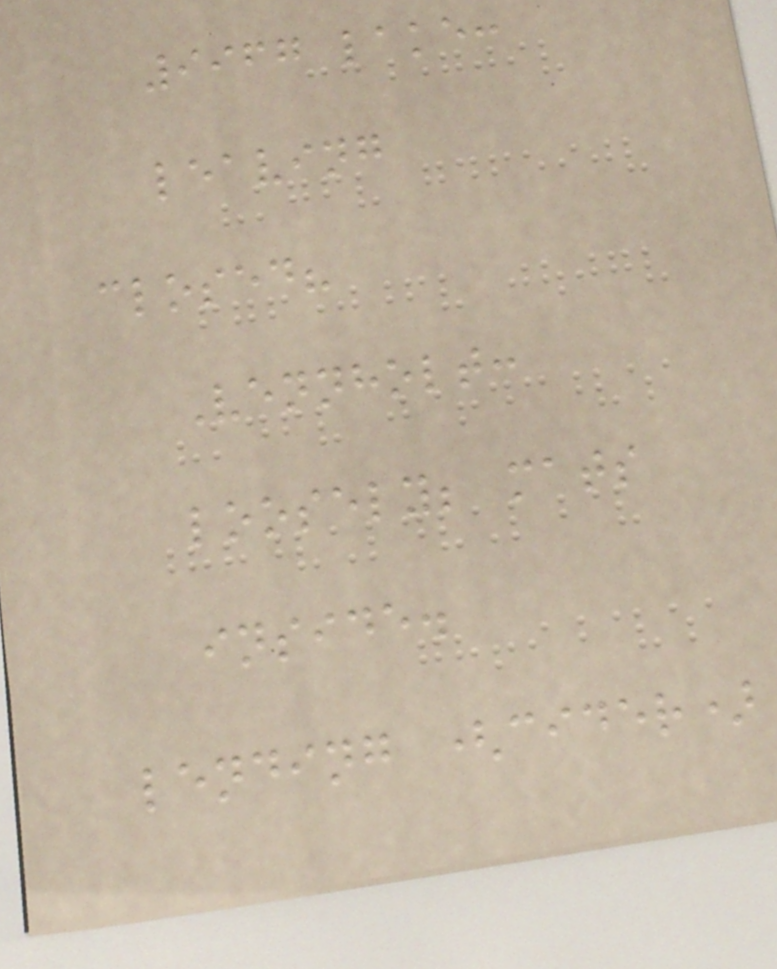9967 lake:
leaving
closed?
Vennholt:
loosely; mats
inside.
lending (cider)
